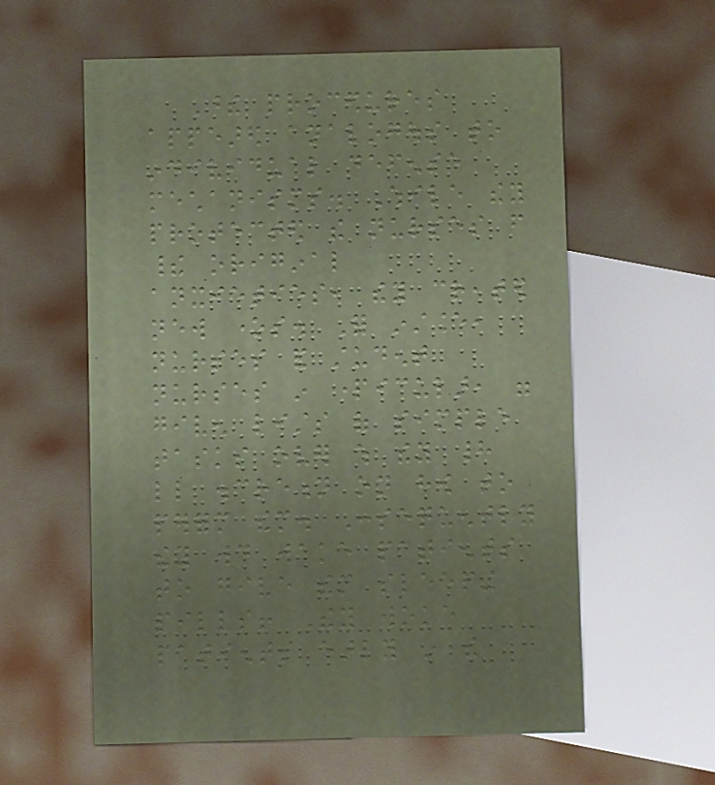These procedures
appeared analogous to
individual defense
mechanisms. While they
protected the nurses from
their original
anxieties, they created
new ones. For instance,
nurses and student
nurses in particular, were
given lists of simple
tasks over which they had
little discretion on how to
perform them. Consequently
they would wake patients
to give them sleeping
pills! They woke
patients early in the
